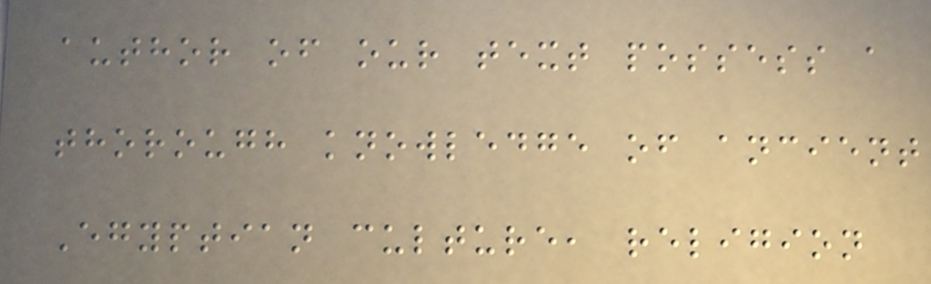author of our text possess a
thorough knowledge of ancient
Egyptian culture, religion
